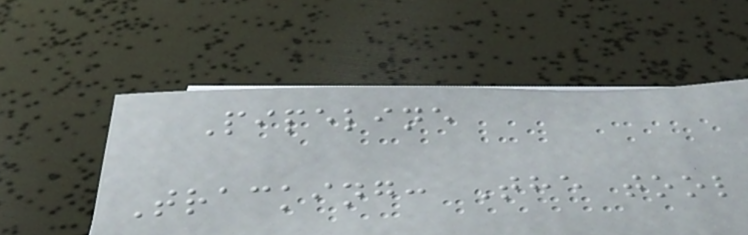Pipeline
Tracking: The tool
